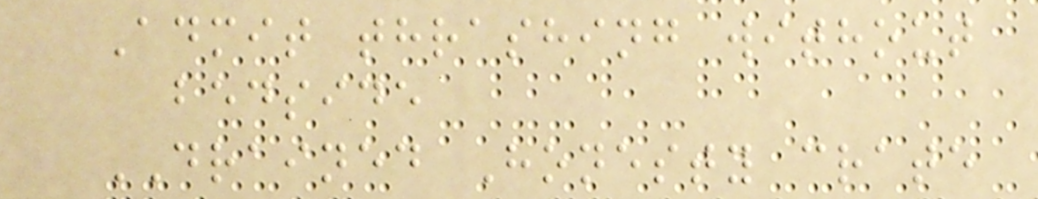Admit thrashing without
bedside
DRAINED Honesty crate
